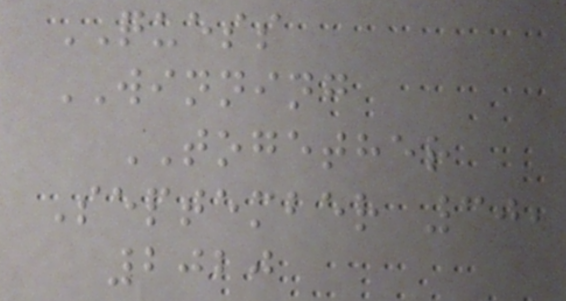QUESS
WINNING
TOGETHER
September 30,
2020
